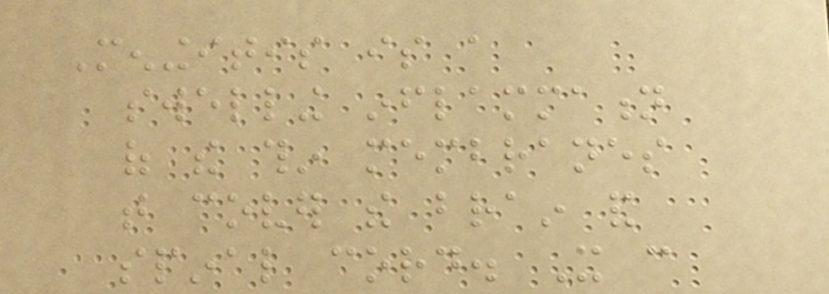Meningitis is a
swelling inflammation
of the thin membranes
that cover the brain and
spinal cord. It can
